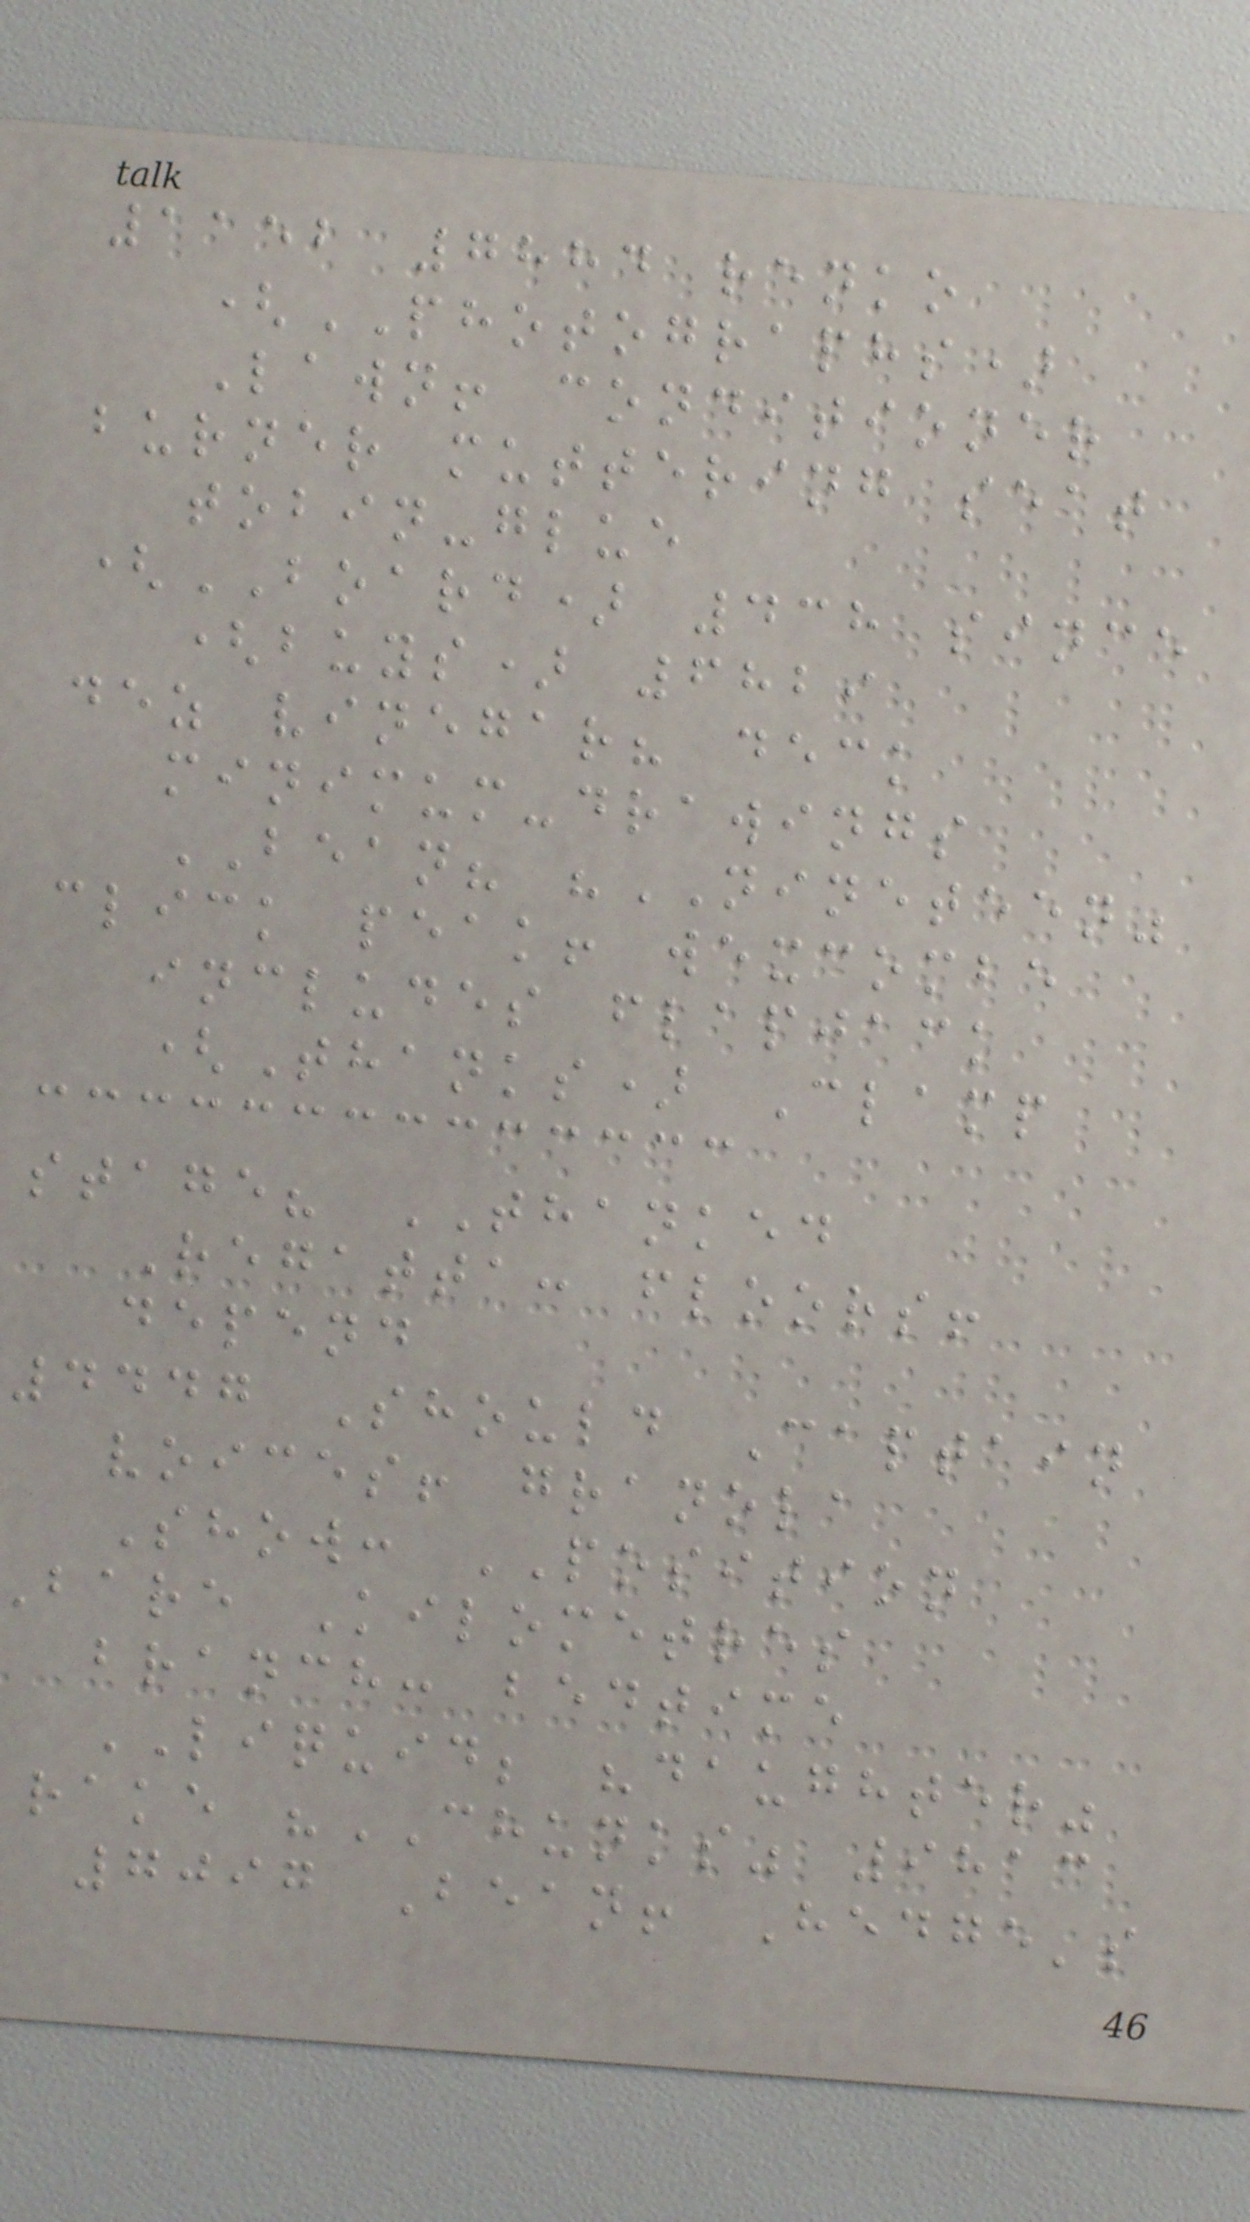1152 7884 renko
(PHOTOGRAPHS)
Lawn! conditioner
burner muttering seat
tobin-glue
(BOARD) 438 since
(buys) 6829
dez vinegar? deck
minimum-drawings
BEAN? "NINETEEN"
click peak! wexcombe
includes flapjack
(Thanks) Clamp
stage? THANKED
Regatta: floors!
depend
4447 Should Captain
voices! granola
Show: POSITION
bare Kilometres
branch: bedtime
LIQUID; "daughter"
rake "CHUNKS" 9813
7097 Bean! Hedge's
